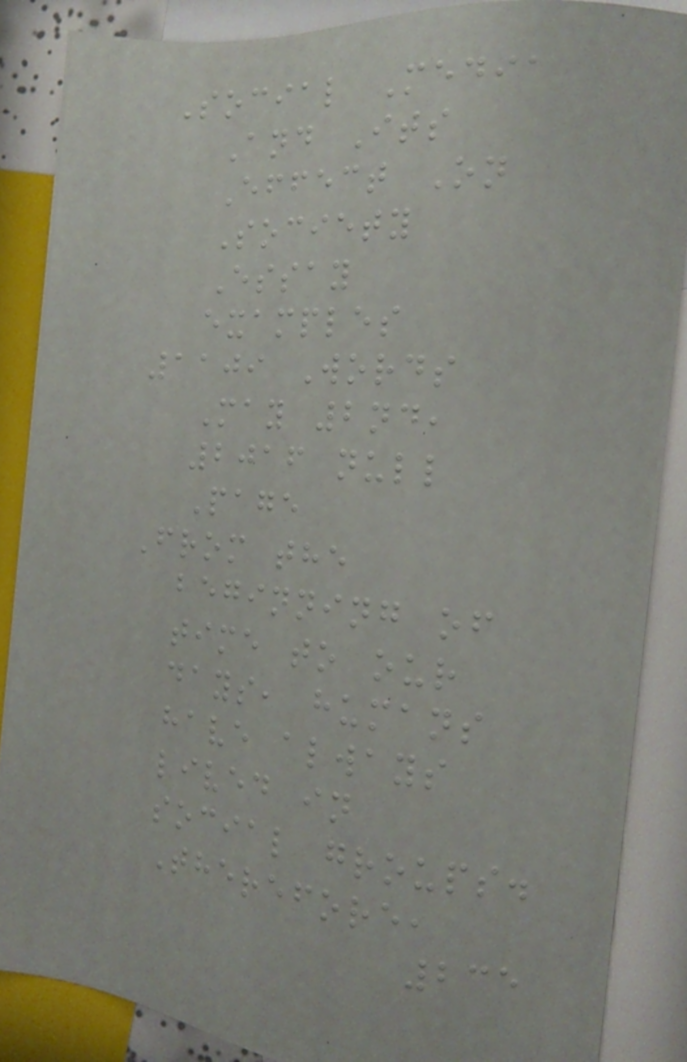Social Media
And Its
Effect On
Society
Essay
examples
1109 Words
May 2nd,
2016 null
Page
From the
beginning of
time to our
days, humans
have always
lived in
social groups.
Therefore,
235
